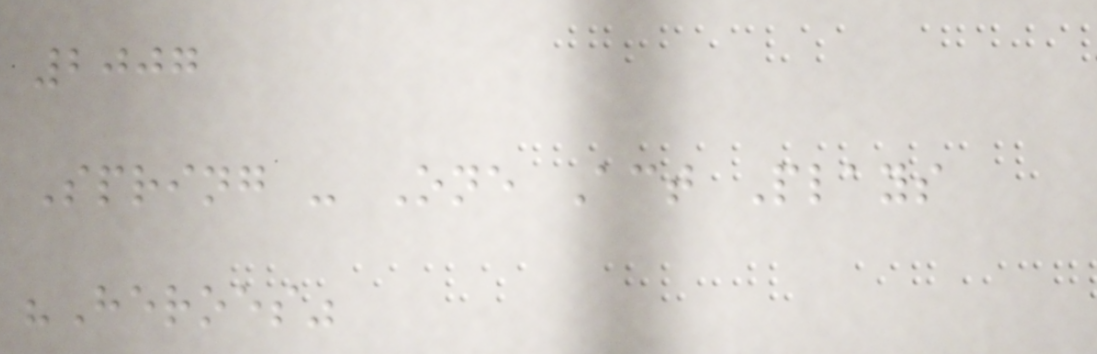2007
Spring - One Act Plays
"Heroes"
